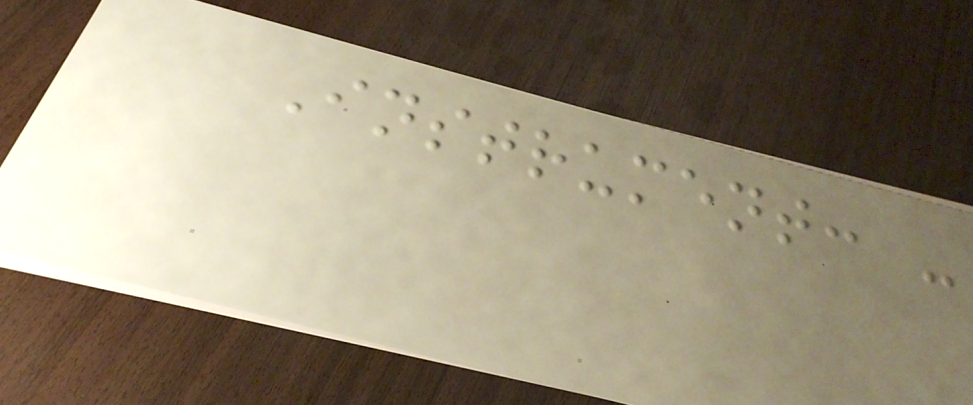Instrument: -
